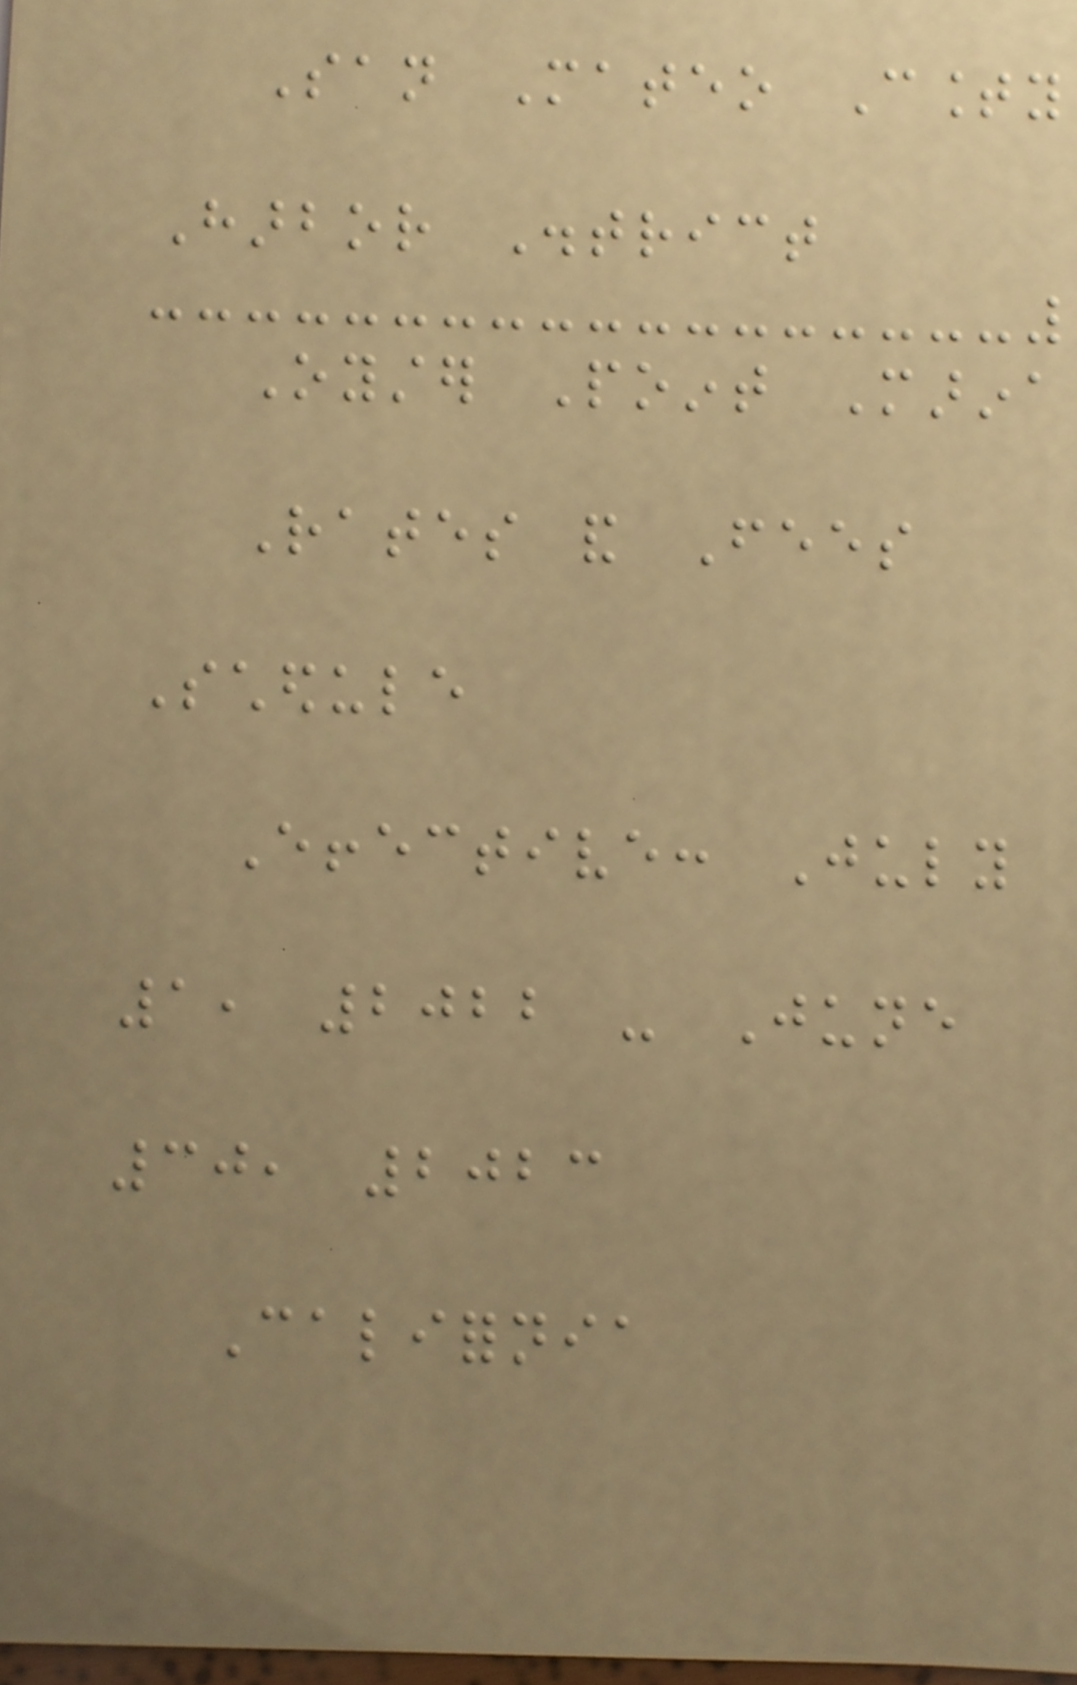San Mateo County
Harbor District
Oyster Point Marina
Rates and Fees
Schedule
Effective: July
1, 2022 - June
30, 2023
California
